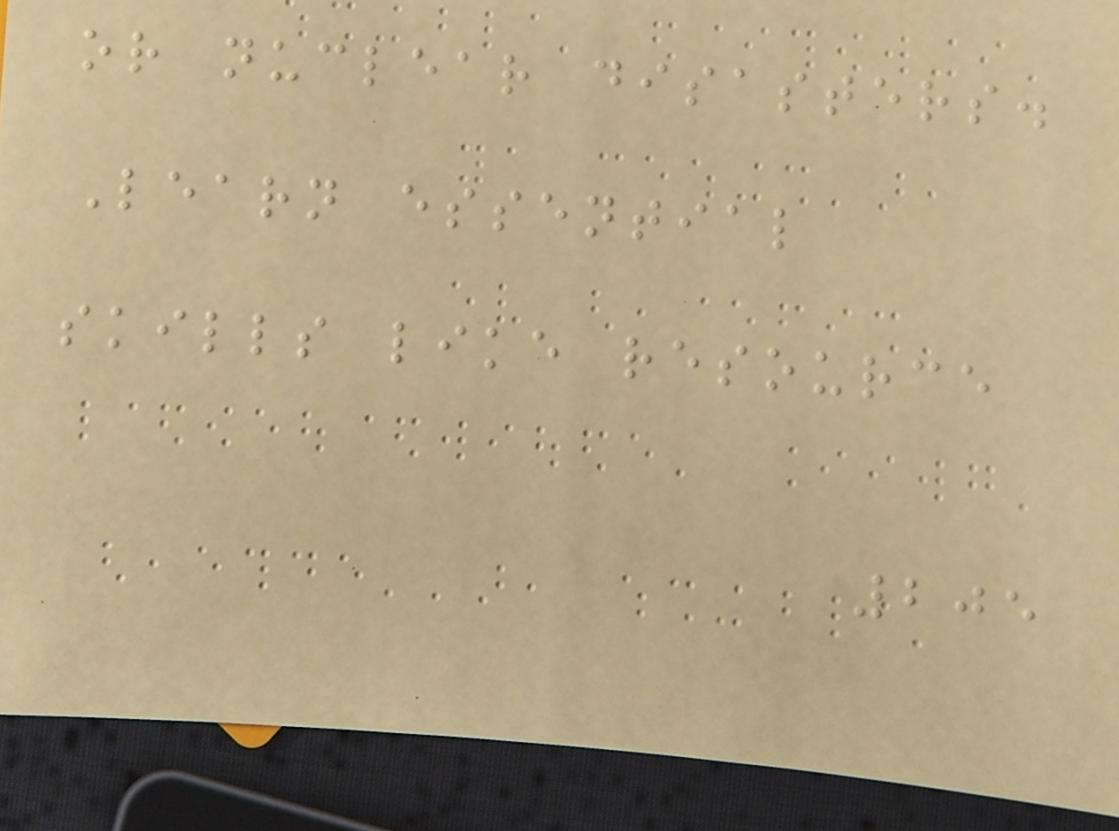or nuclear disasters.
Learn essential
skills like resource
205
